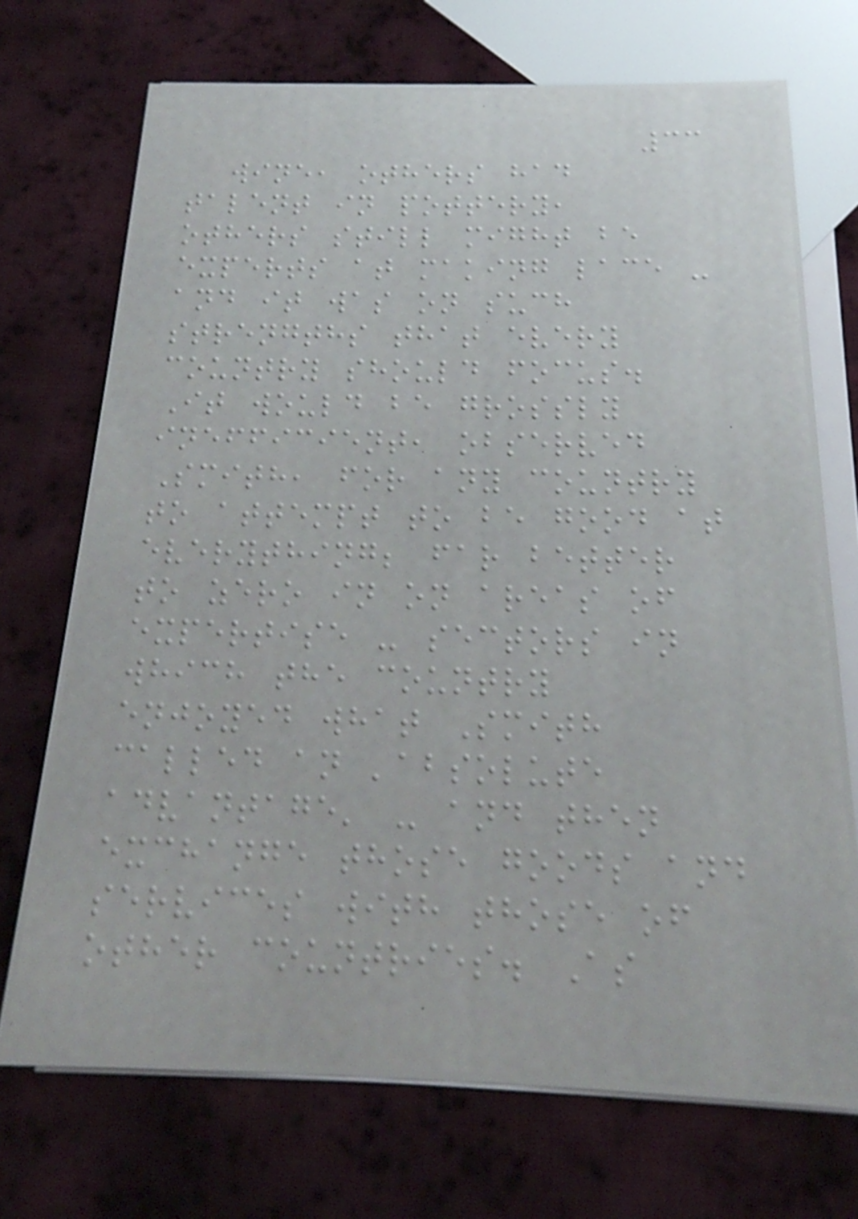33
wine, others had
talent in pottery,
others still might be
experts at making lace -
and it was on such
strengths that every
country should focus.
It would be grossly
inefficient, observed
Smith, for any country
to attempt to be good at
everything; far better
to zero in on areas of
expertise - sectors in
which the country
enjoyed what Smith
called an 'absolute
advantage' - and then
exchange those goods and
services with those of
other countries. As
